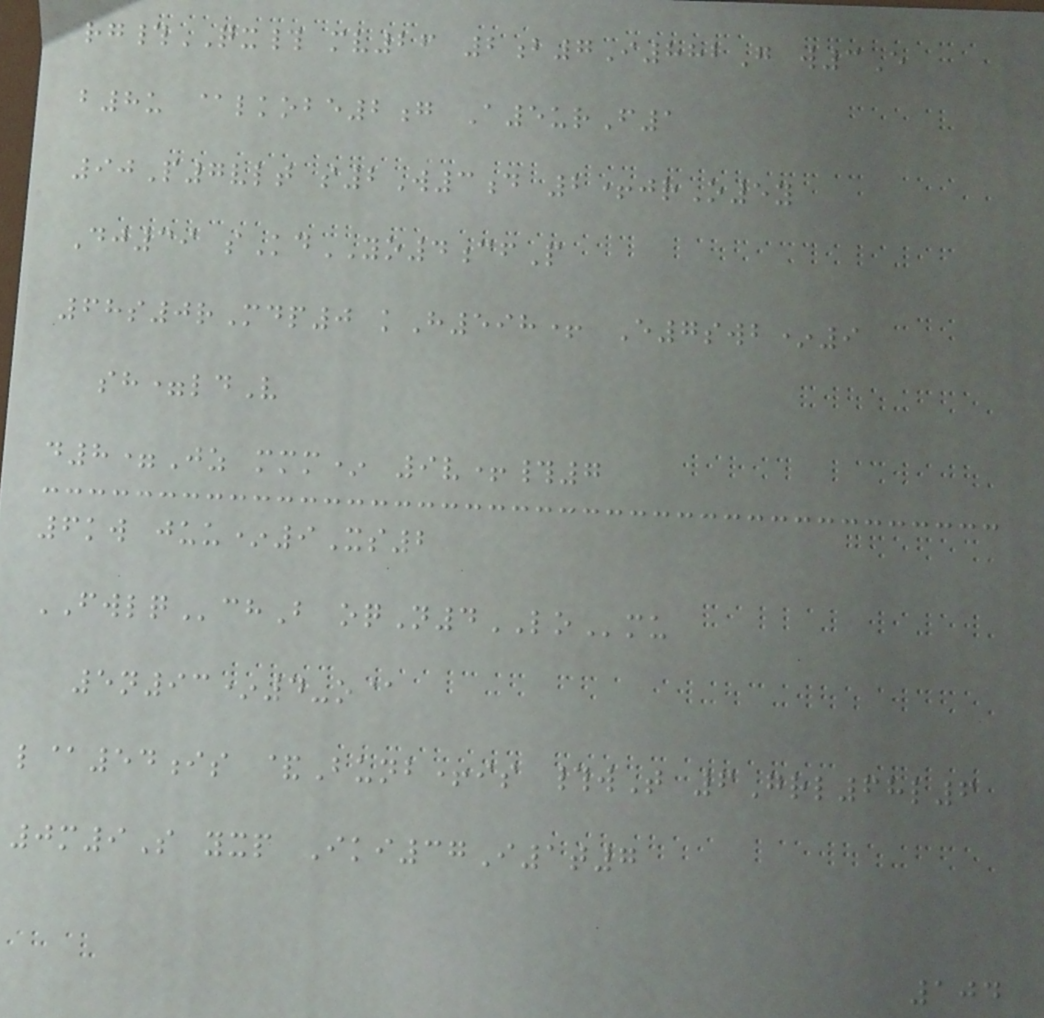rg#QX# mv26 2b7I882G w3E
b8u @lkobe2g A5urF1
90P7vlt s2W3d 2+jrO5y
Dj39 sKdYO4cfP
68s0rMdp0 kH598+ E7swb*9
sh=ldV
d8=Jz mmm* 9v+#7
6kw juu*9Xs2
FWLQchB oqN4LOmu
5n93*4-o@
l@54is &Bunb+is #wT 6Grl68l6
0m9S yxp Iki37I1t7
104
